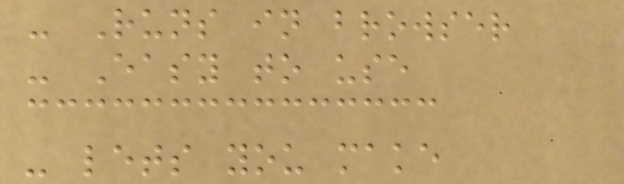- Runs in browser
- Easy to use
- lets you make
